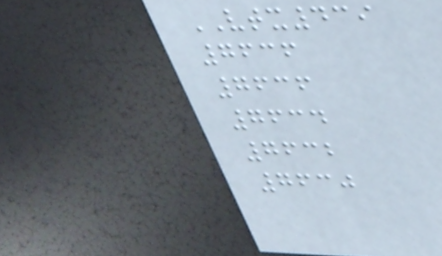VTX439
7636
7636
7634
7632
7630
